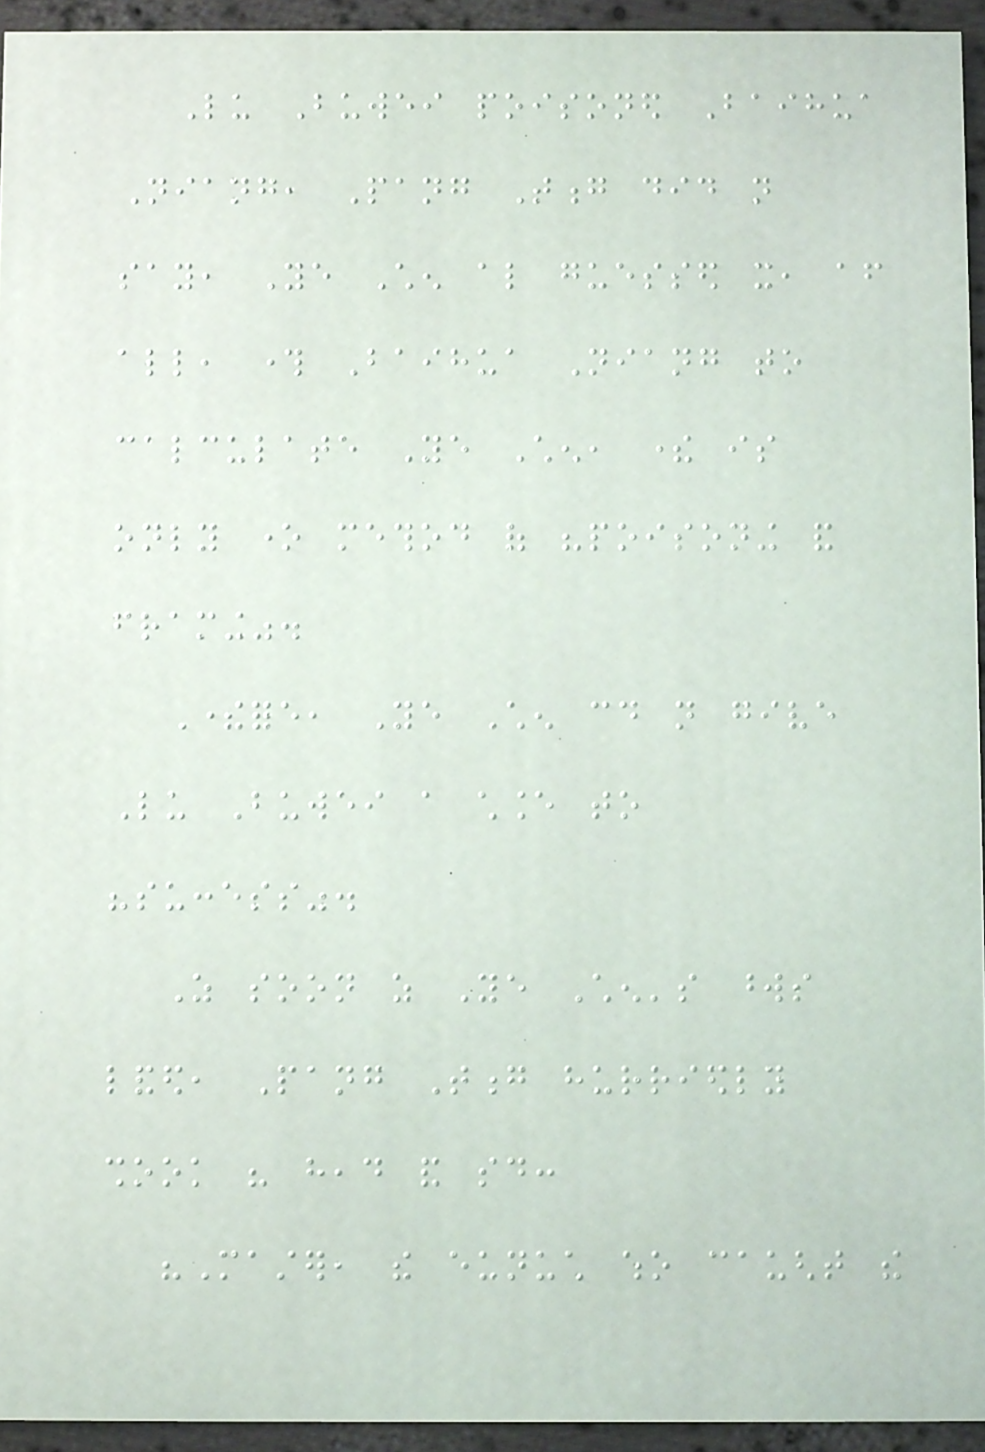Lu Buwei poisoned Baihua
Niang, Pang Tong did not
say, Ye Chen also guessed it, after
all, through Baihua Niang to
calculate Ye Chen, there is
only one method of "poisoning and
framing".
Therefore, Ye Chen could not give
Lu Buwei a chance to
"success".
As soon as Ye Chen's words
landed, Pang Tong hurriedly
shook his head and said:
"Master, the eunuch who caught the
